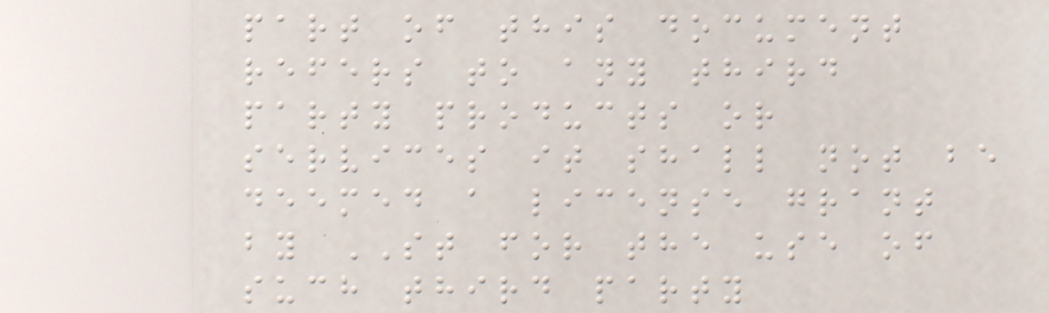part of this document
refers to any third
party products or
services it shall not be
deemed a license grant
by ST for the use of
such third party
